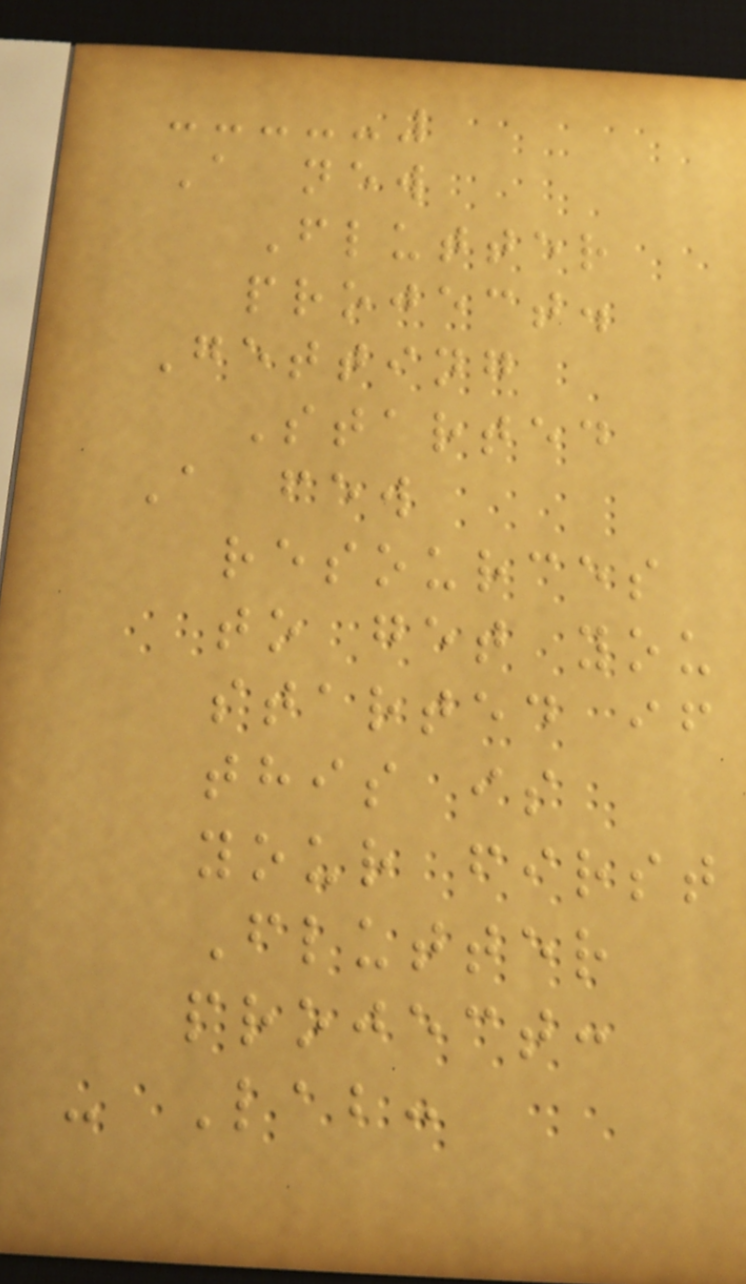A new
Flutter
project.
Getting
Started
A few
resources
to get you
started if
this is
your first
Flutter
project:
- Lab:
